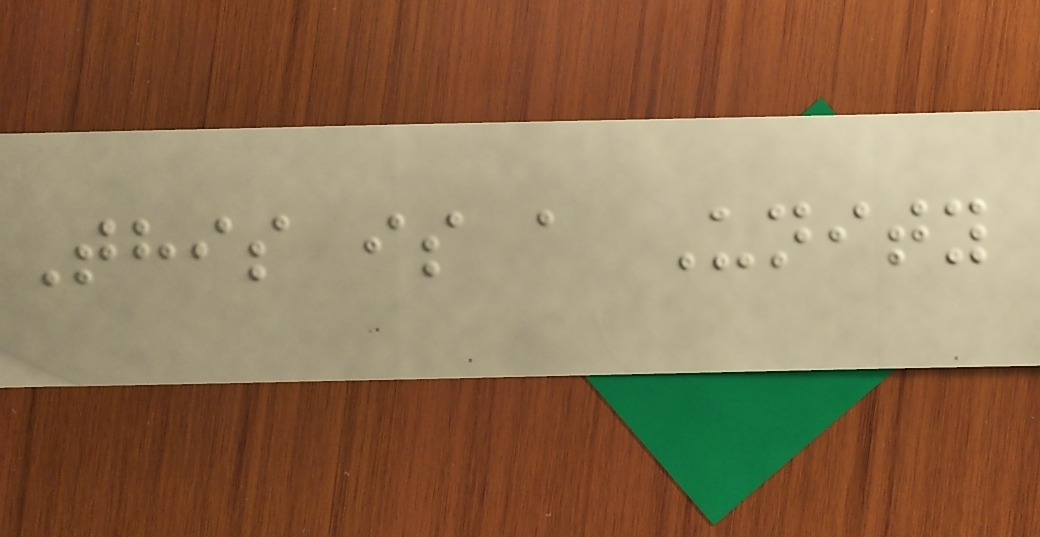This is a Unity
